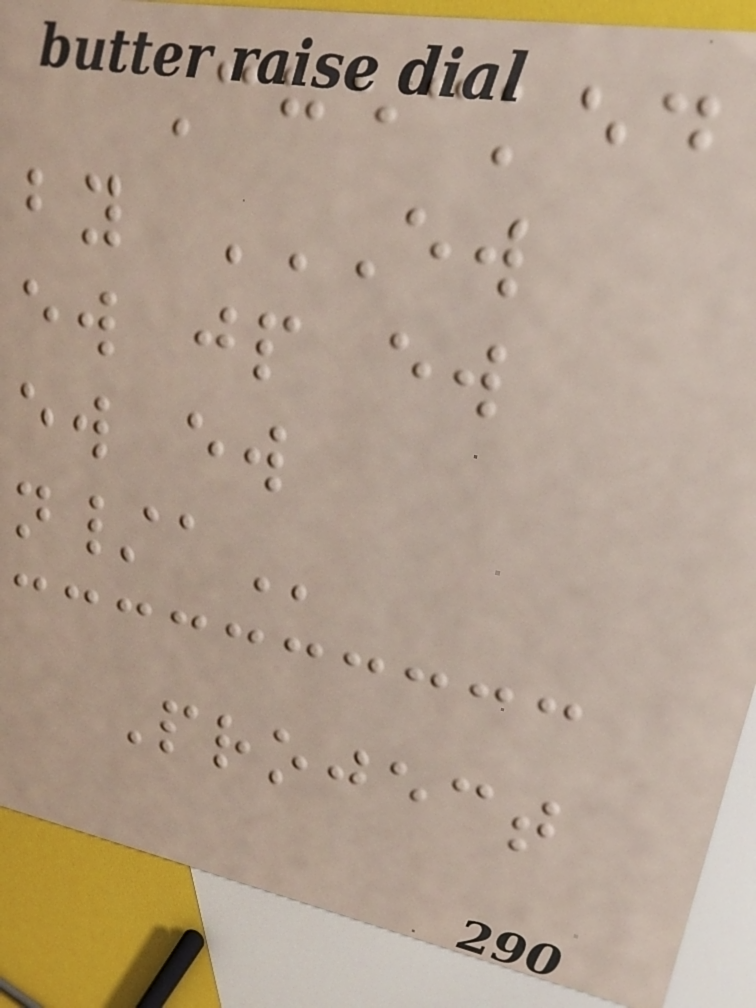Checked
by EW
EW JP EW
EW EW
N/A
Project
